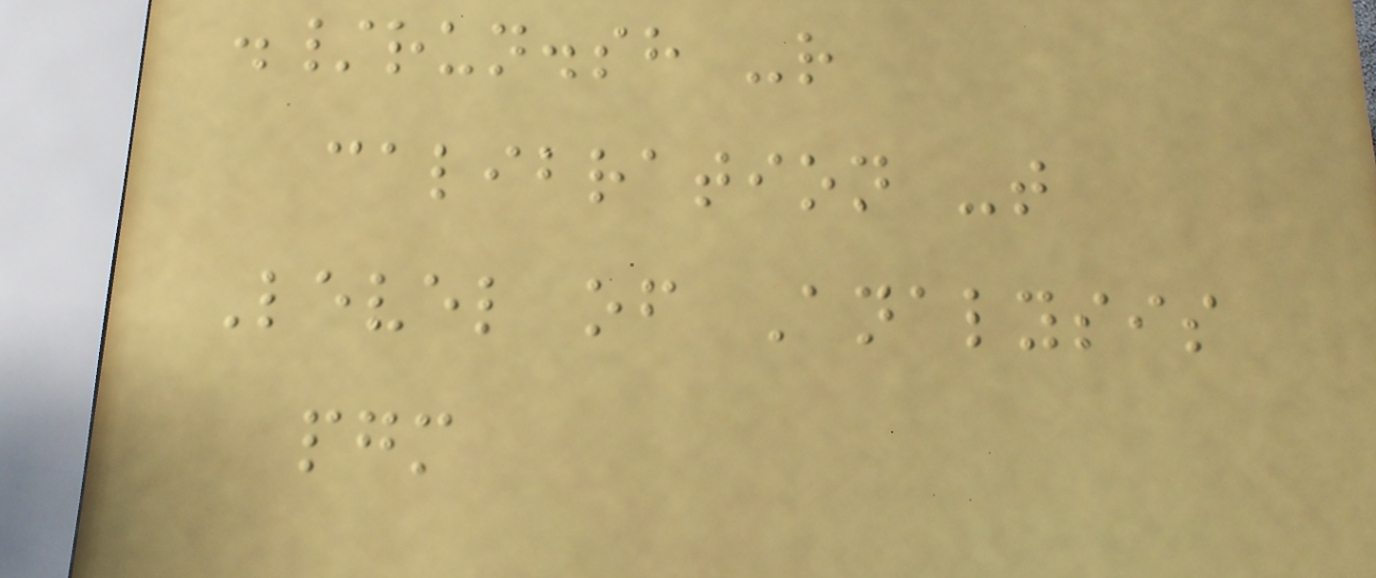./run.sh -r
calibration -t
Level of Analysis
pgm
